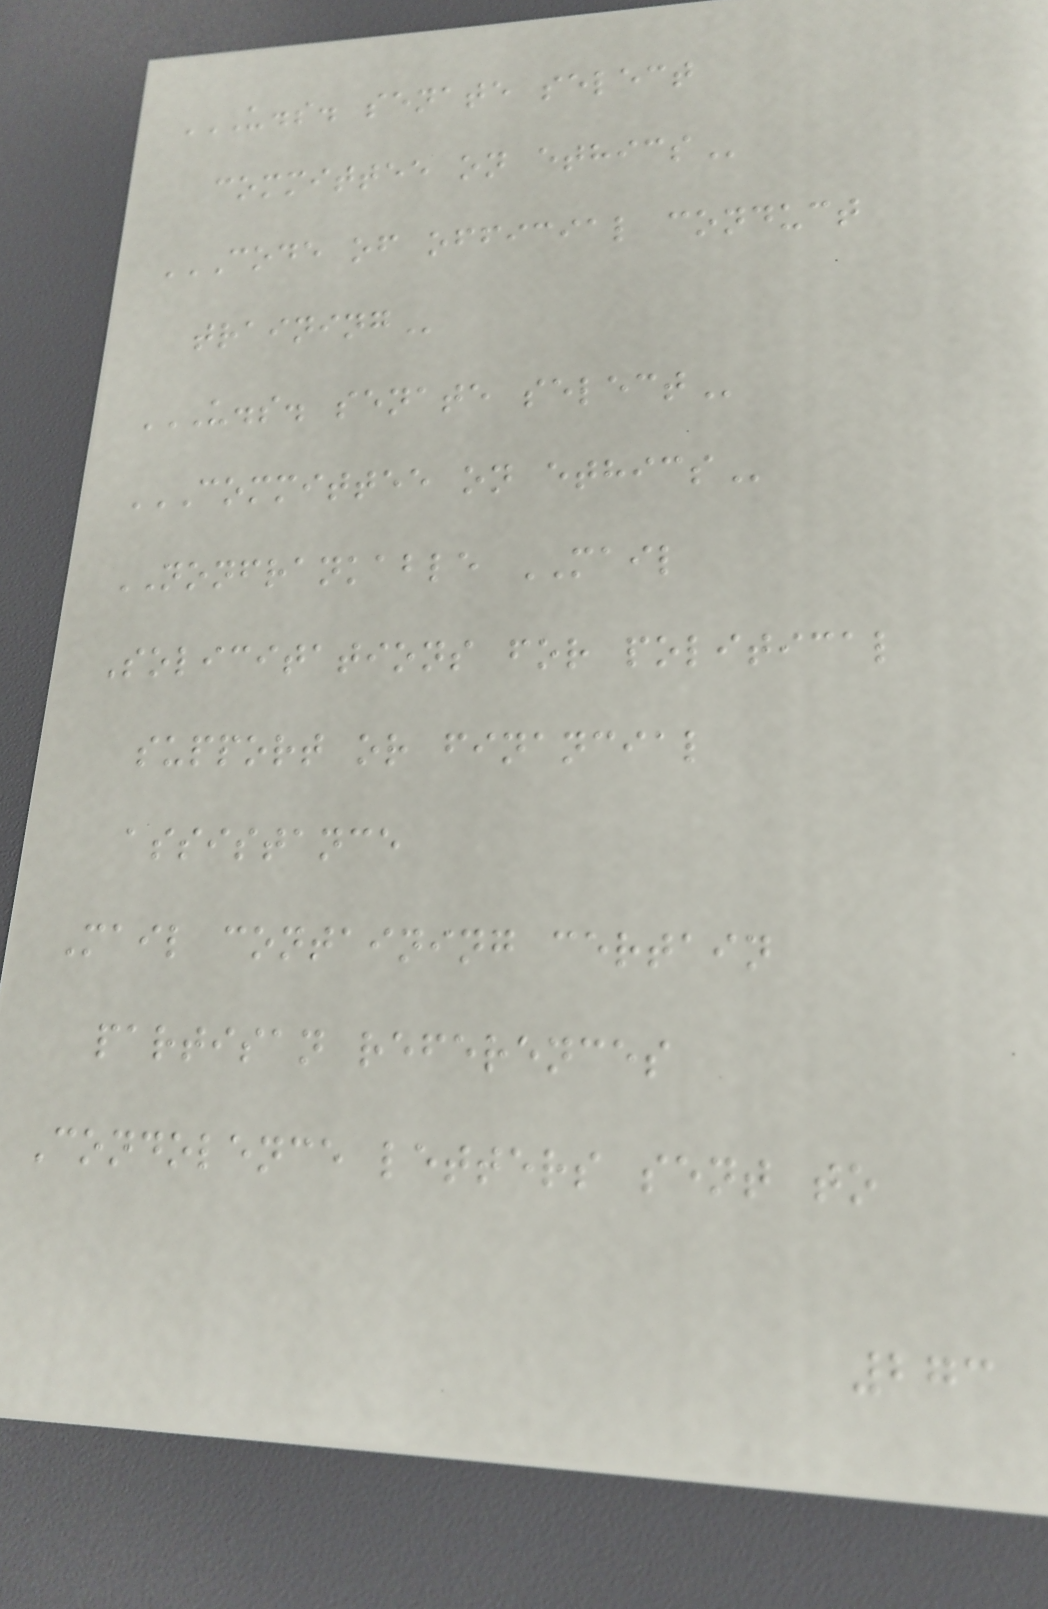U.S. SENATE SELECT
COMMITTEE ON ETHICS
CODE OF OFFICIAL CONDUCT
TRAINING
U.S. SENATE SELECT
COMMITTEE ON ETHICS
NONFRANKABLE MAIL
Solicitations for political
support or financial
assistance
Mail containing certain
partisan references
Condolence letters sent to
273
